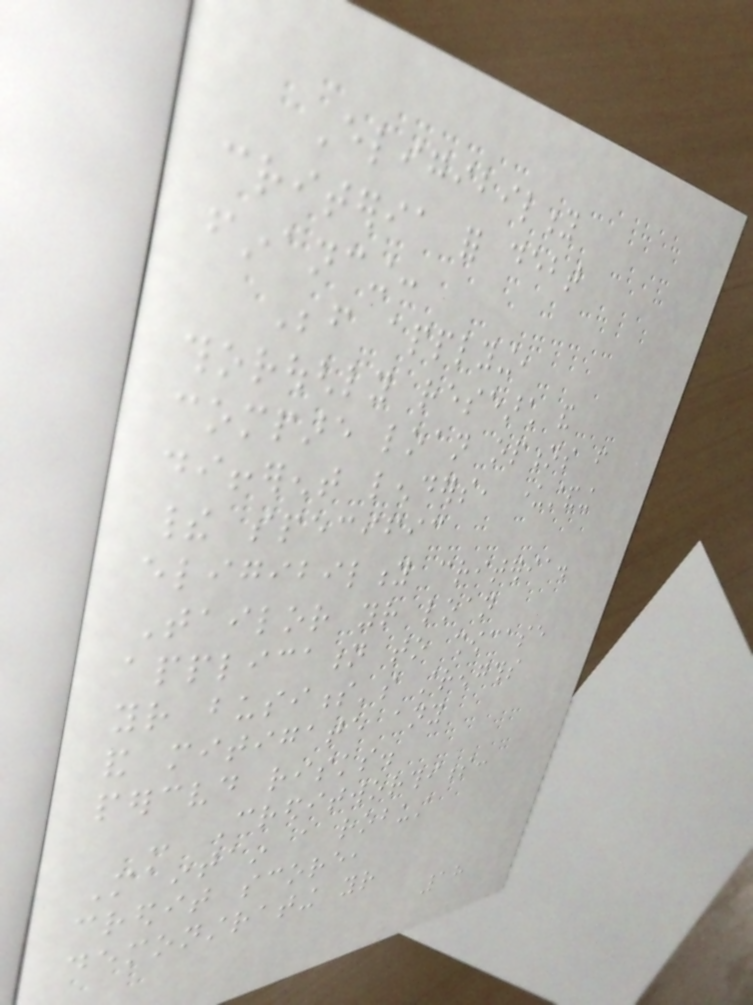Eligibility
criteria for debt
financing:
Before applying,
thoroughly research and
compare loan options from
different lenders, understanding
their specific
eligibility criteria.
Tailor your loan
application to showcase
your business's strengths
and mitigate any
perceived risks.
- Creditworthiness:
Maintain a robust
credit score,
demonstrating your
18
